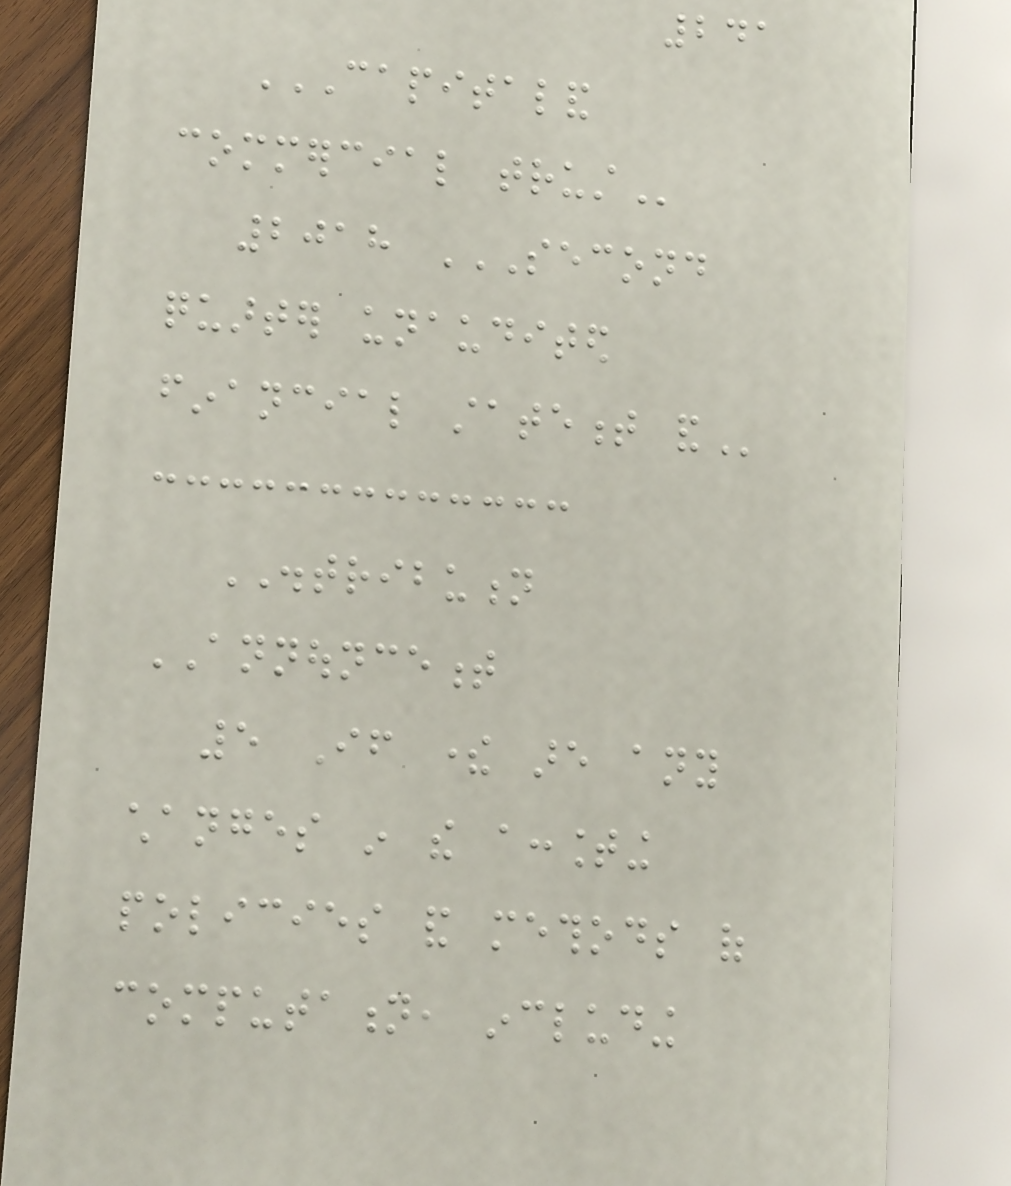241
CAPITALAND
COMMERCIAL TRUST
2018 SECOND
QUARTER UNAUDITED
FINANCIAL STATEMENT AND
DISTRIBUTION
ANNOUNCEMENT
5 If there are any
changes in the accounting
policies and methods of
computation, including
